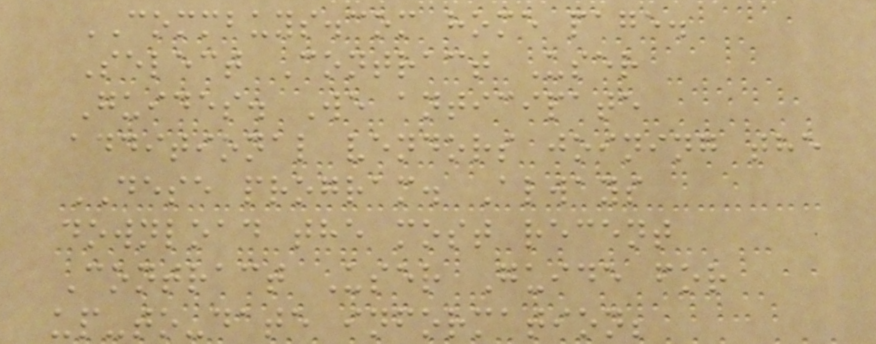COMMBUYS.com home page.
Select Contract User
Guides. We anticipate
additional vendors joining the
DESE program. Always
download the most recent
Contract User Guide for
up-to-date information;
